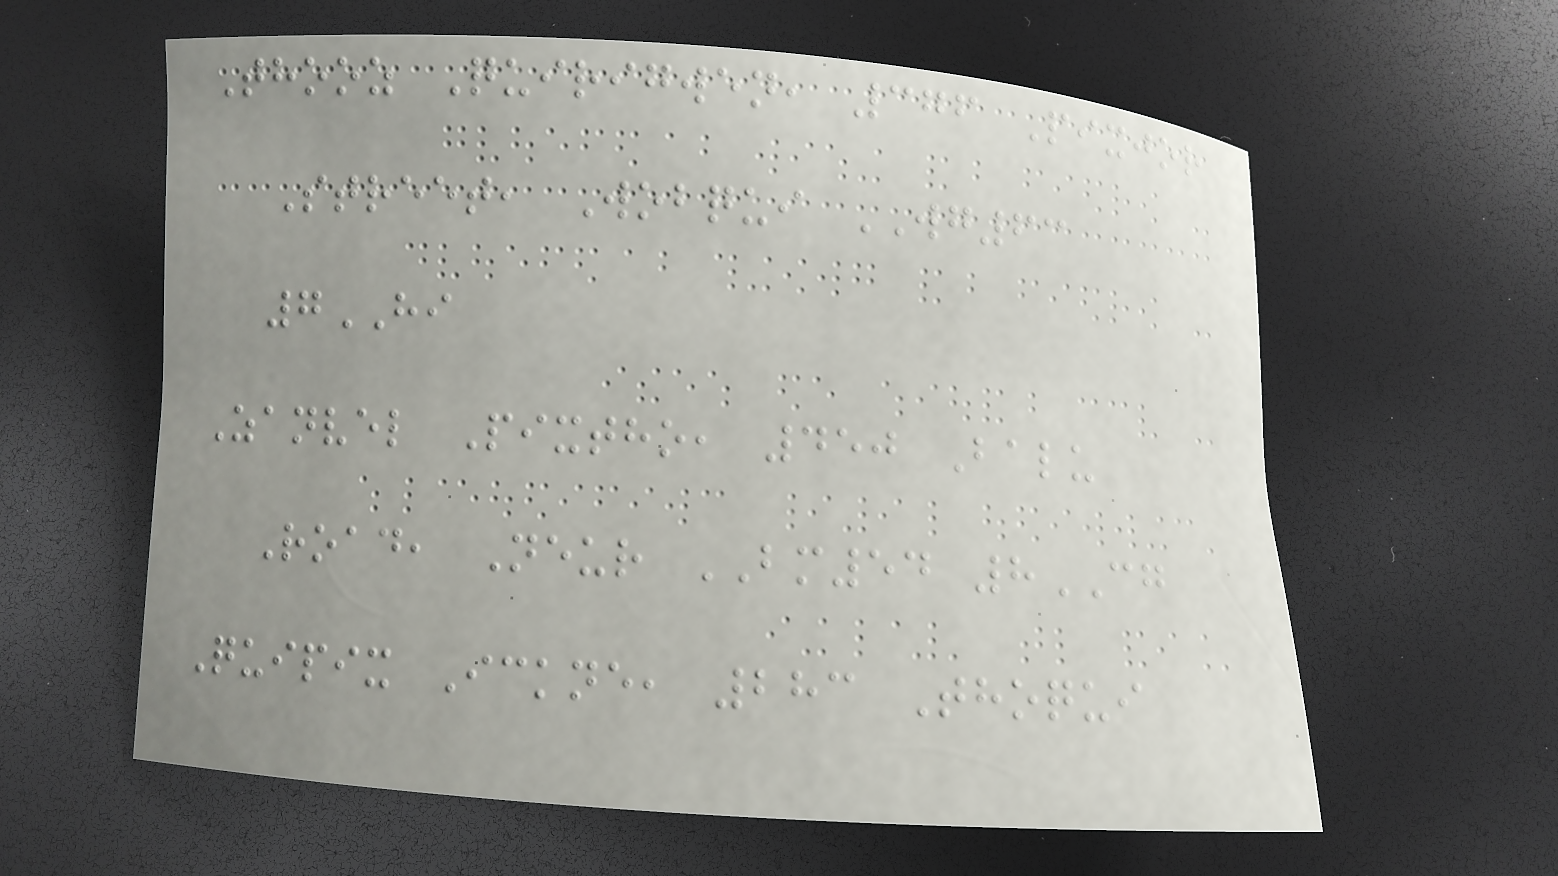Thooz Quirigwen, 376 Pixjor
Street, Wobqui WG63
7HI
Zanvel Pixtho, 450 Balu
Road, Neur BM54 8CG
Quipix Ickne, 283 Thoqui
